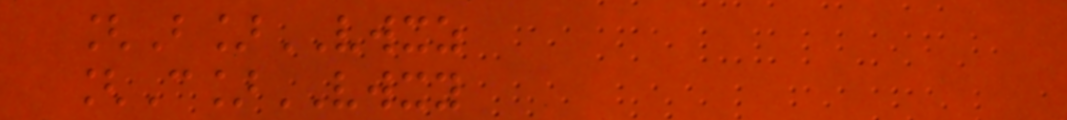[B]VWXZ
[C]VWXY
